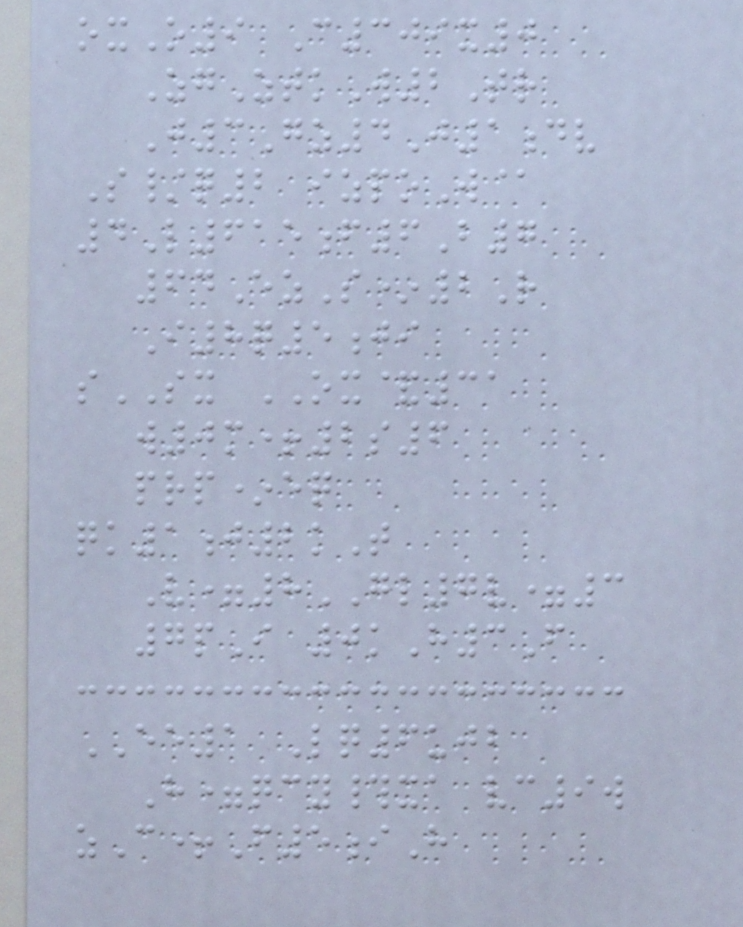oxO9 C309x0
ZgZtkW2Tr
J3Gz4J1dv
S/q2 izpoW@
4L615f6B7
64EzS*2R
I8q5ji
sSX OX&31
w0m+2s6
prp*eq
qk1j2kT
V=8GL7v=3
7pI 0kH3F
EE1 Lq6ujb
H=qcy#xa vc9w
zC+F5iH
